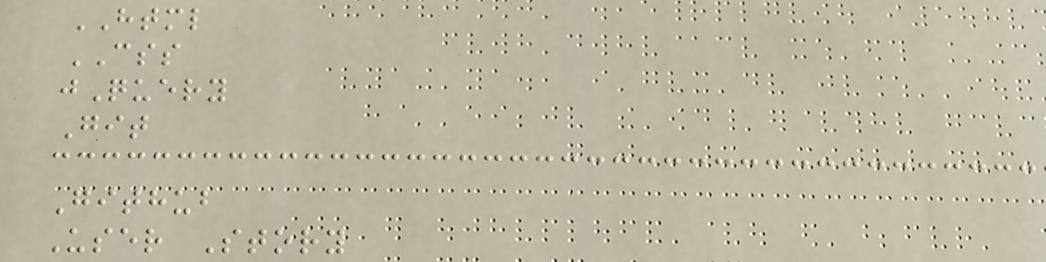HTML
CSS
jQuery
Git
Github
User Story
